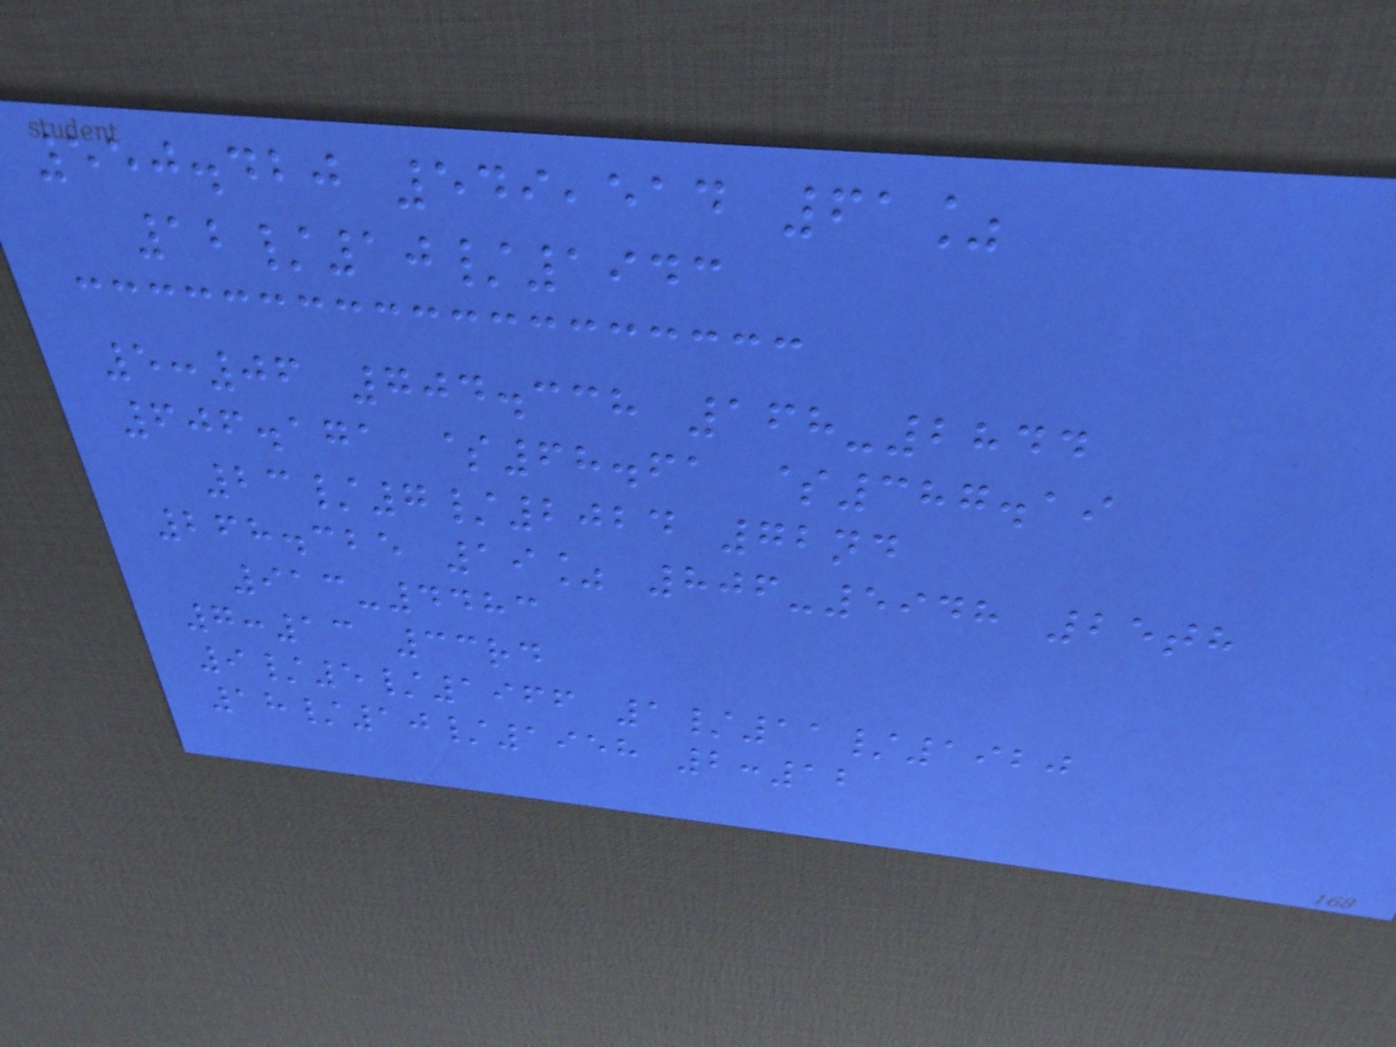550.420 549,514 61%
12/10/1943
5:06 704.338 168-2844
606.171 $68.61 $387.19
23/7/2024 72nd
268.325 19% 806-5948 25th
913-4483
7:13 33rd
9/5/1966 1/11/1920
18/10/1958 2:12
